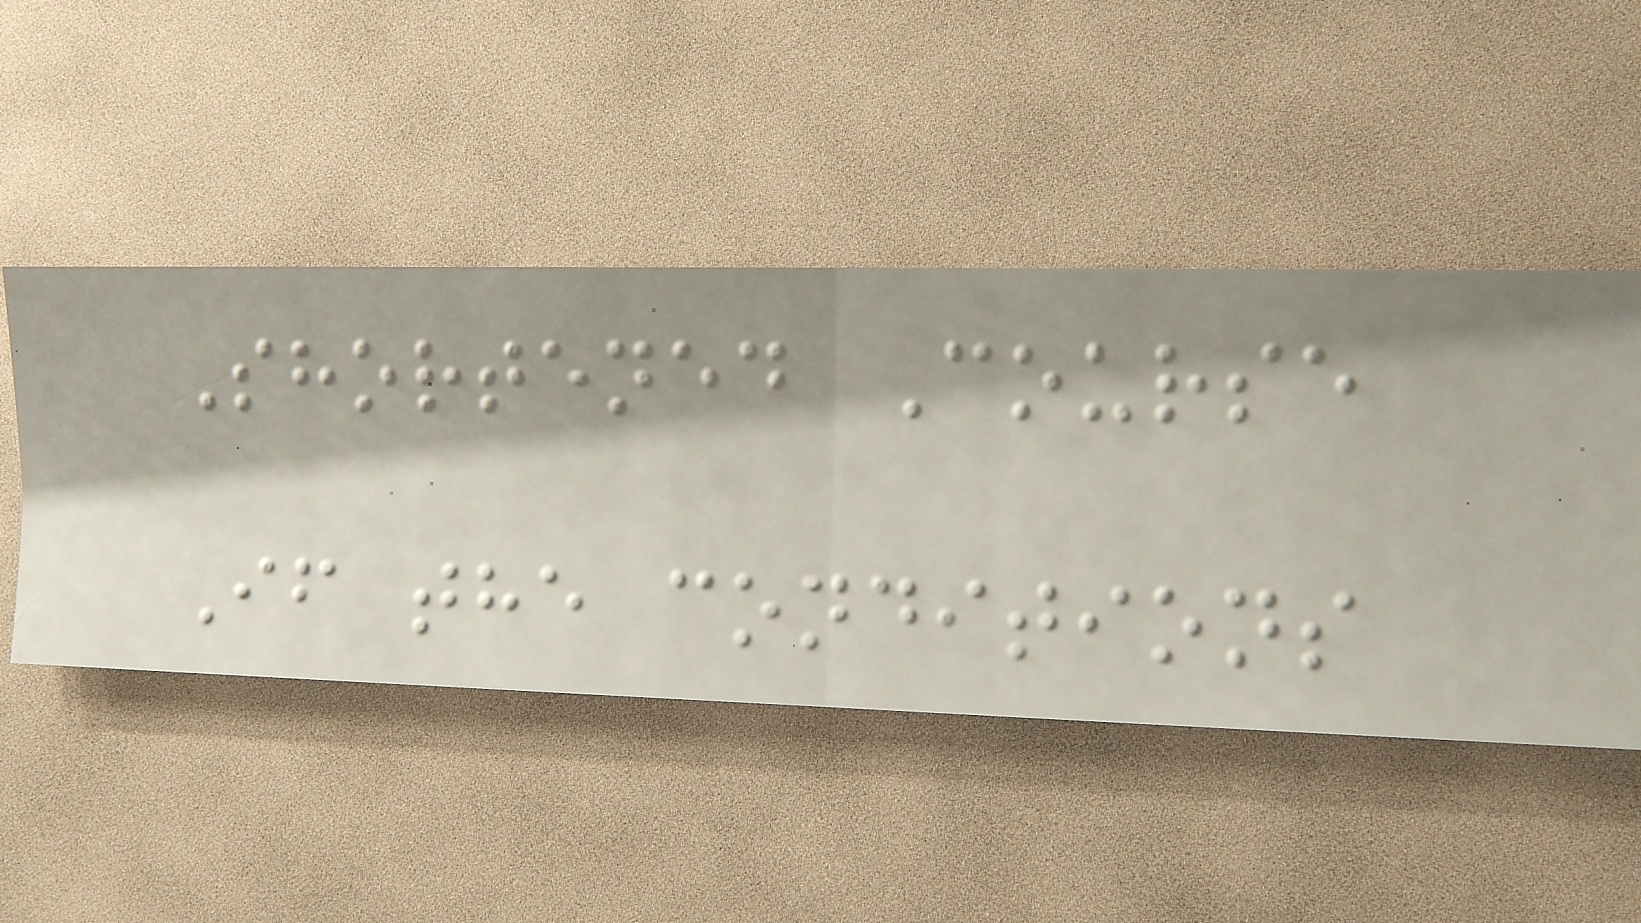Shortened Course
If the conditions
